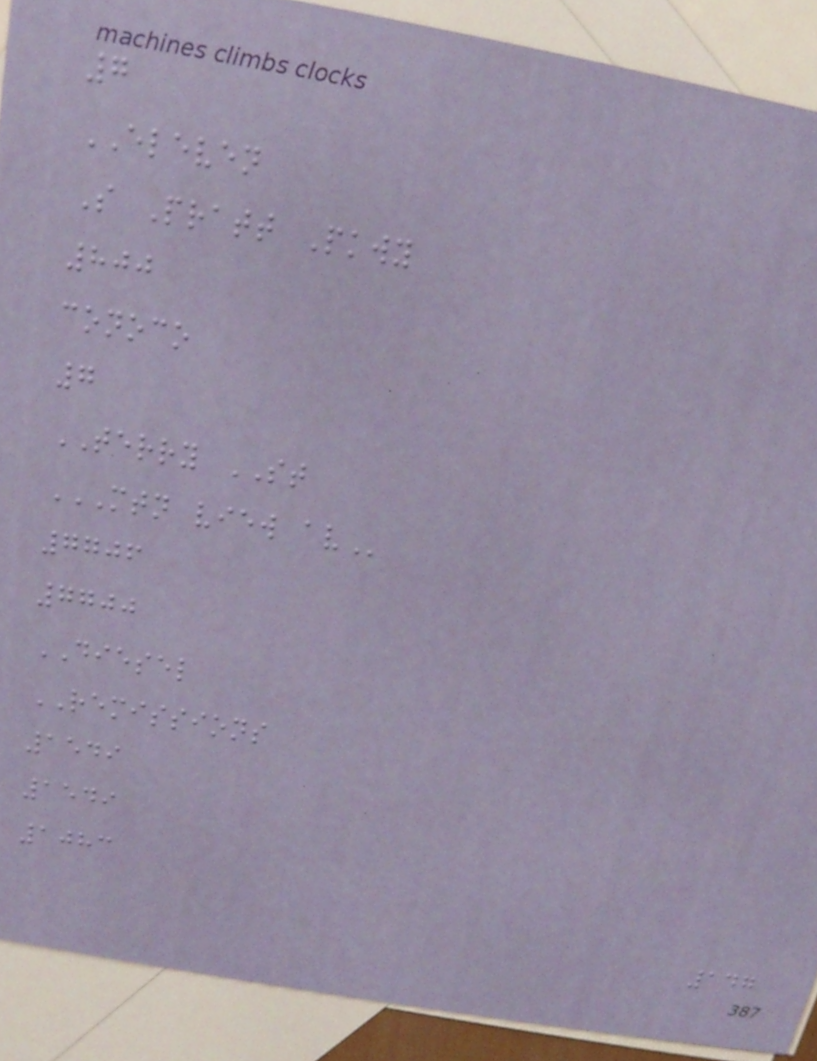7
ELEVEN
S Pratt Pkwy
800
conoco
7
TERRY ST
MTN VIEW AV
7706
7700
DIESEL
REMISSIONS
1549
1549
1083
147
